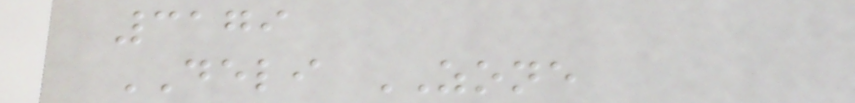3179
DELI ZONE
